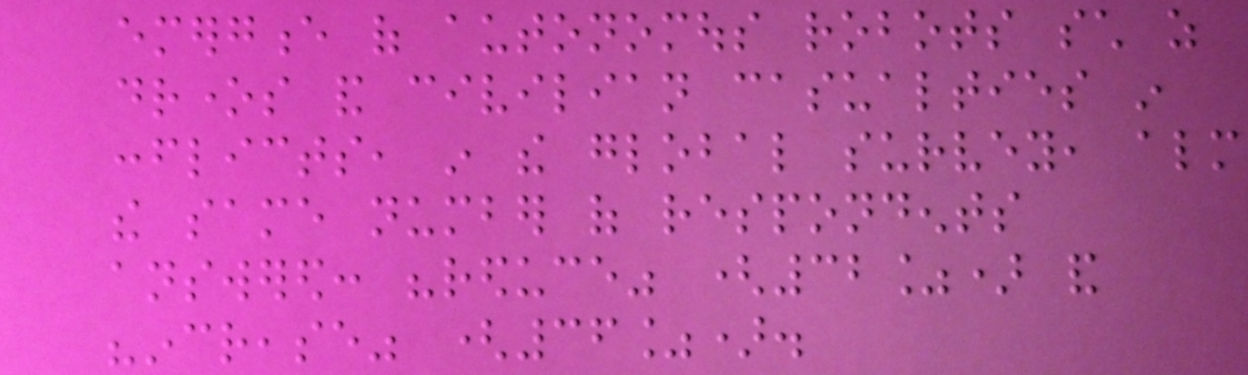emergence of autonomous robots such as
drones and civilian casualties in
conflicts, in the global survey, almost
the same number of respondents
answered: "reduce" (32%) and
"increase" (36%).
